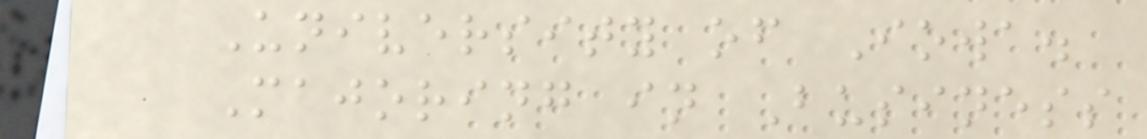University of Iowa.
Majoring in Business
